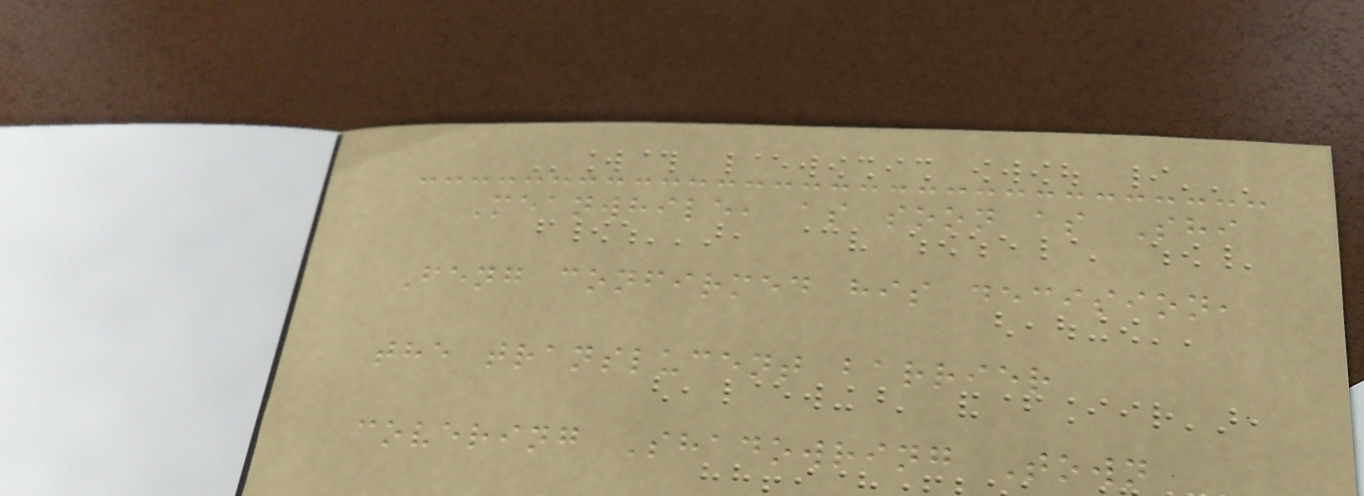Meanwhile, as soon as Shi
Feng confirmed his decision,
the translucent barrier
covering Shadowring Town
